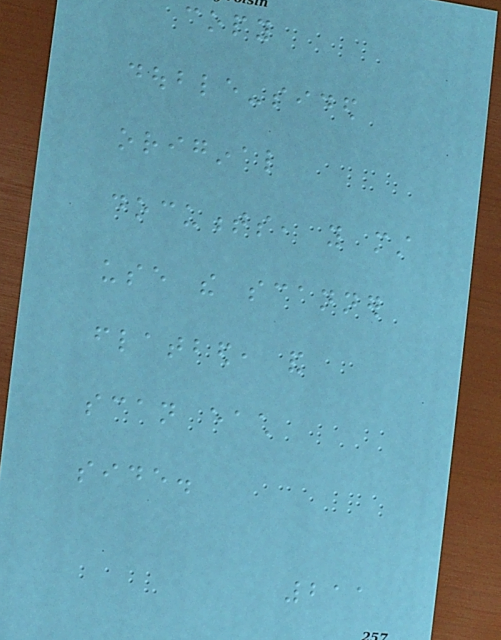copy
double-sided
original
documents, you must
use the scanner
flatbed, and
scan each
side.
211
